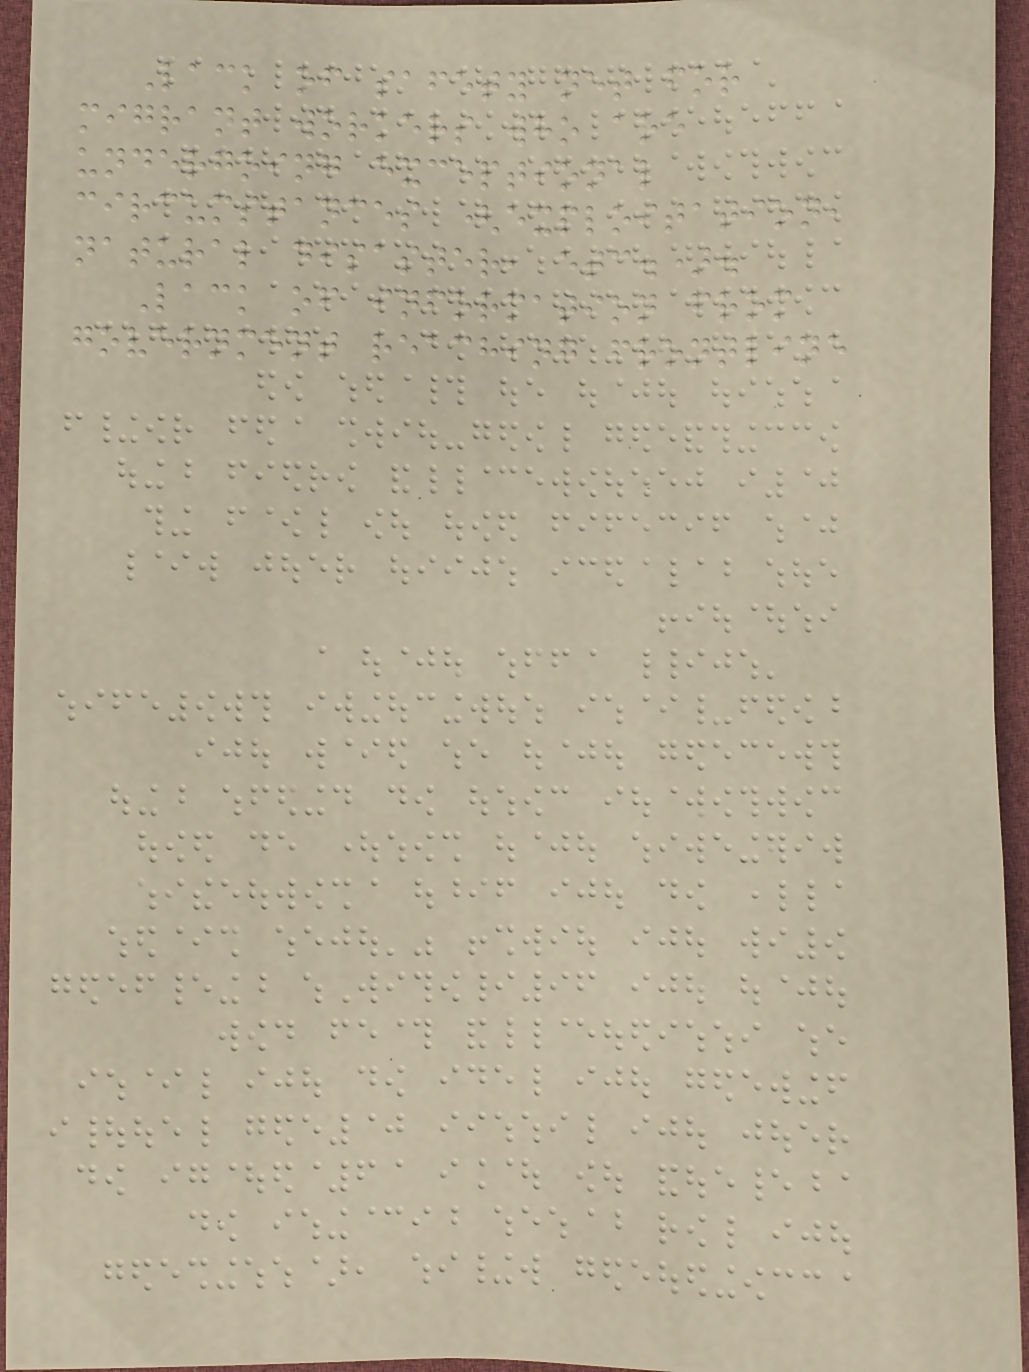Lack of safety net for
migrant workers who are
undergoing exceptional
circumstances (exploitation,
natural disaster, etc.).
Lack of information from
government reaching frontline
